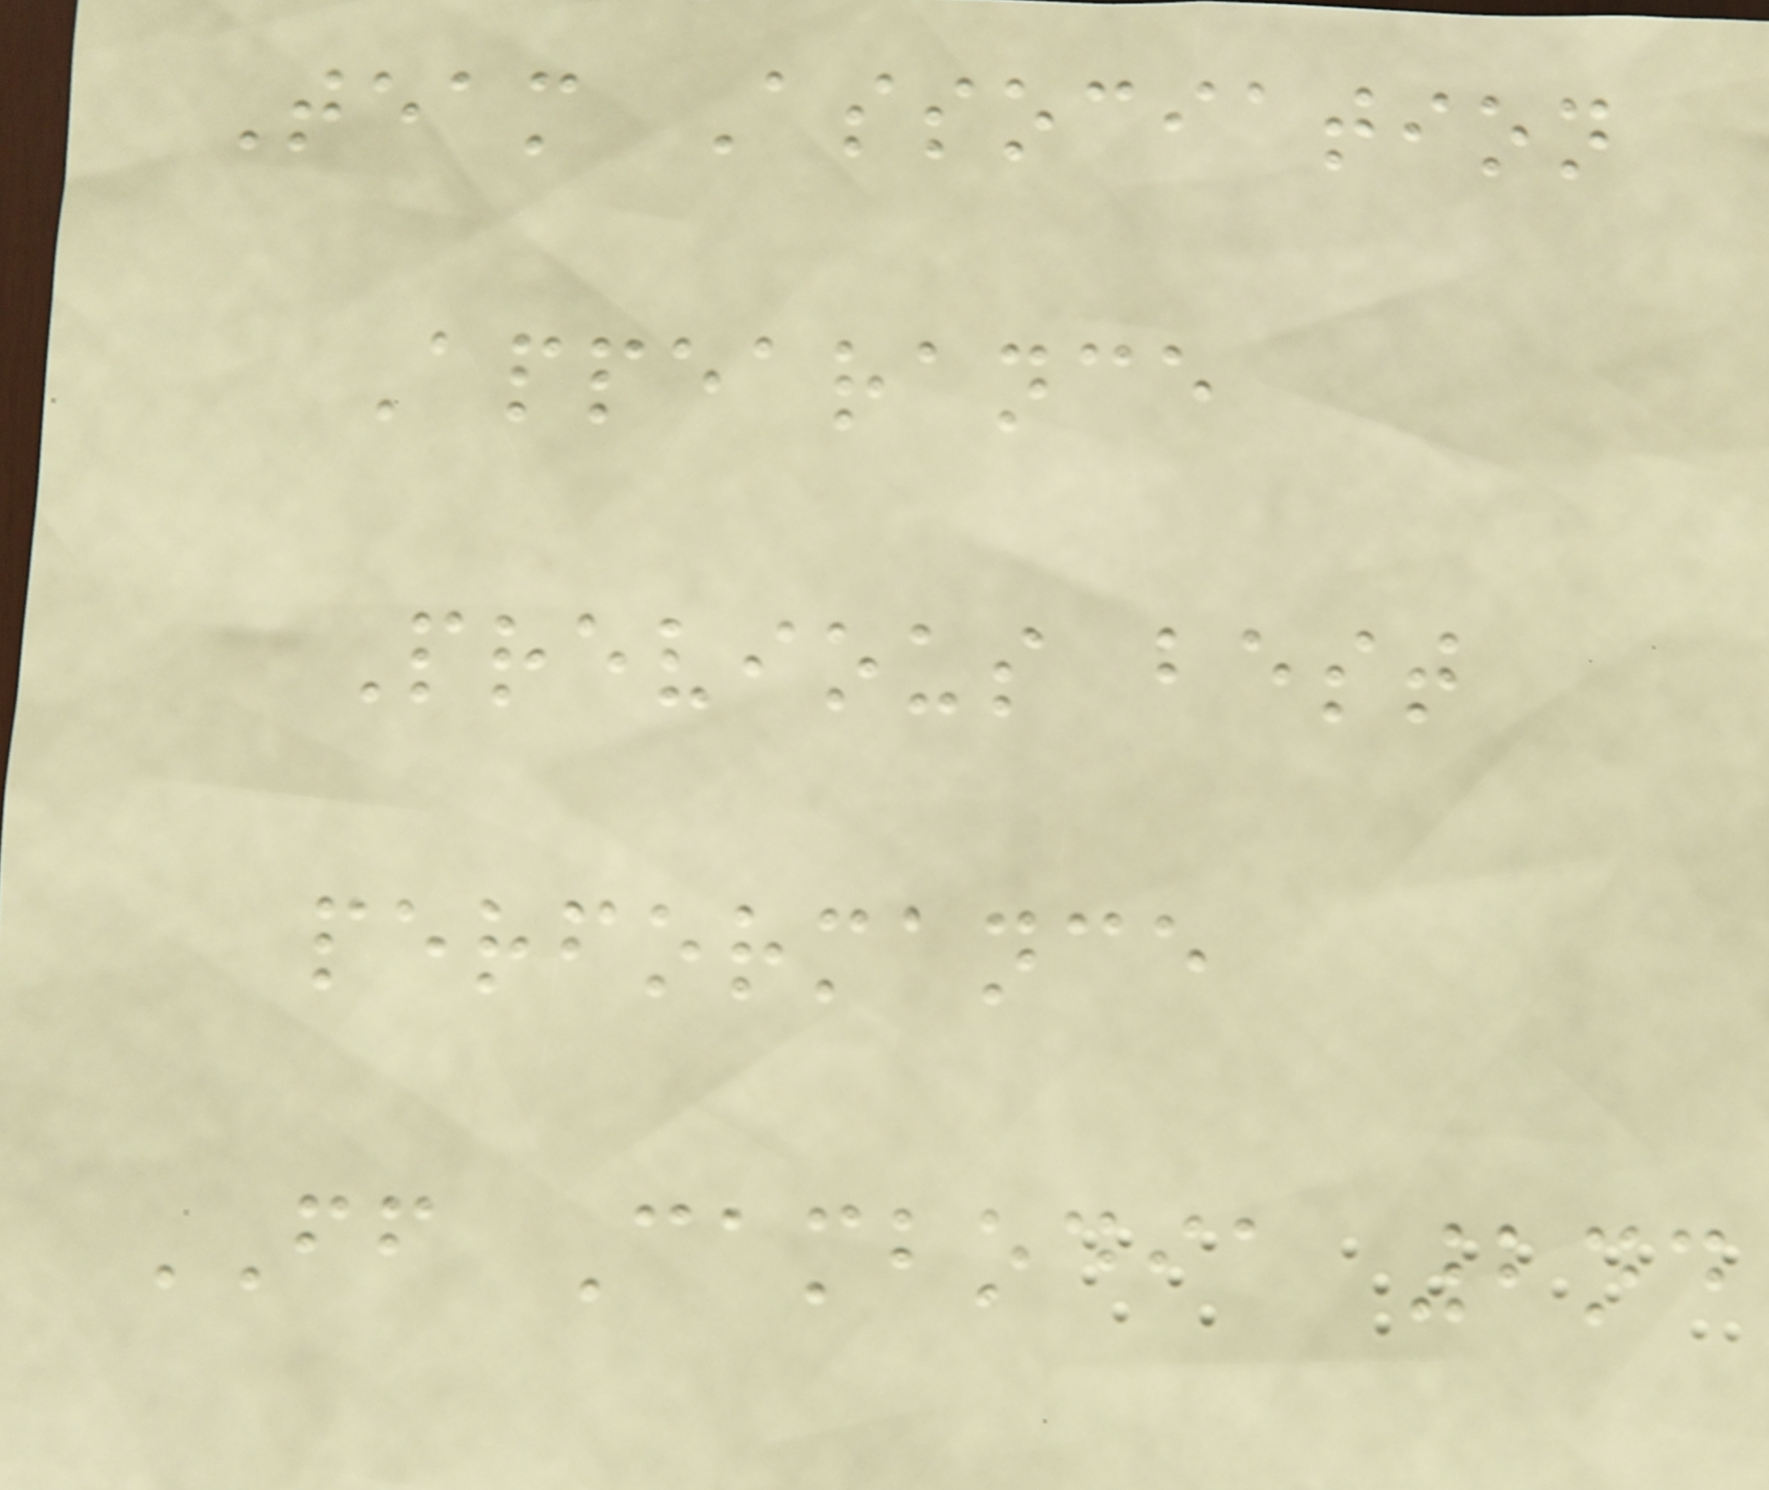Team Association
Appearance
Previous best
performance
FF Cambodia 2nd
